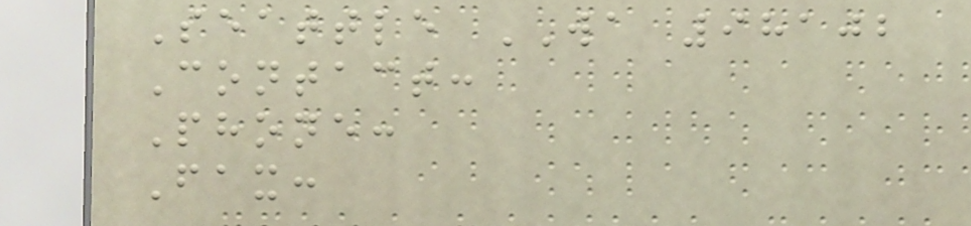Seattle WA 98102
Contact:
Phone:
Fax:
